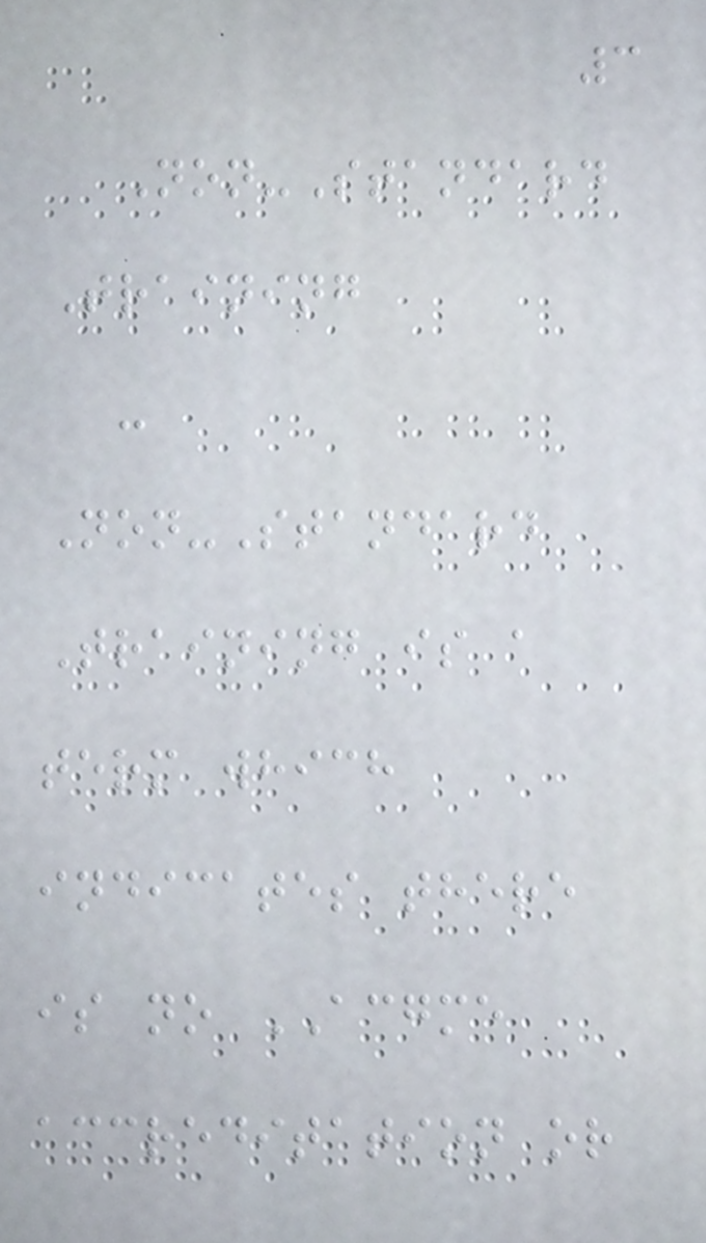3
Non-Standard
Training
-
Non-Standard
Training is a
term which
indicates there
is no ACGME
accreditation or
